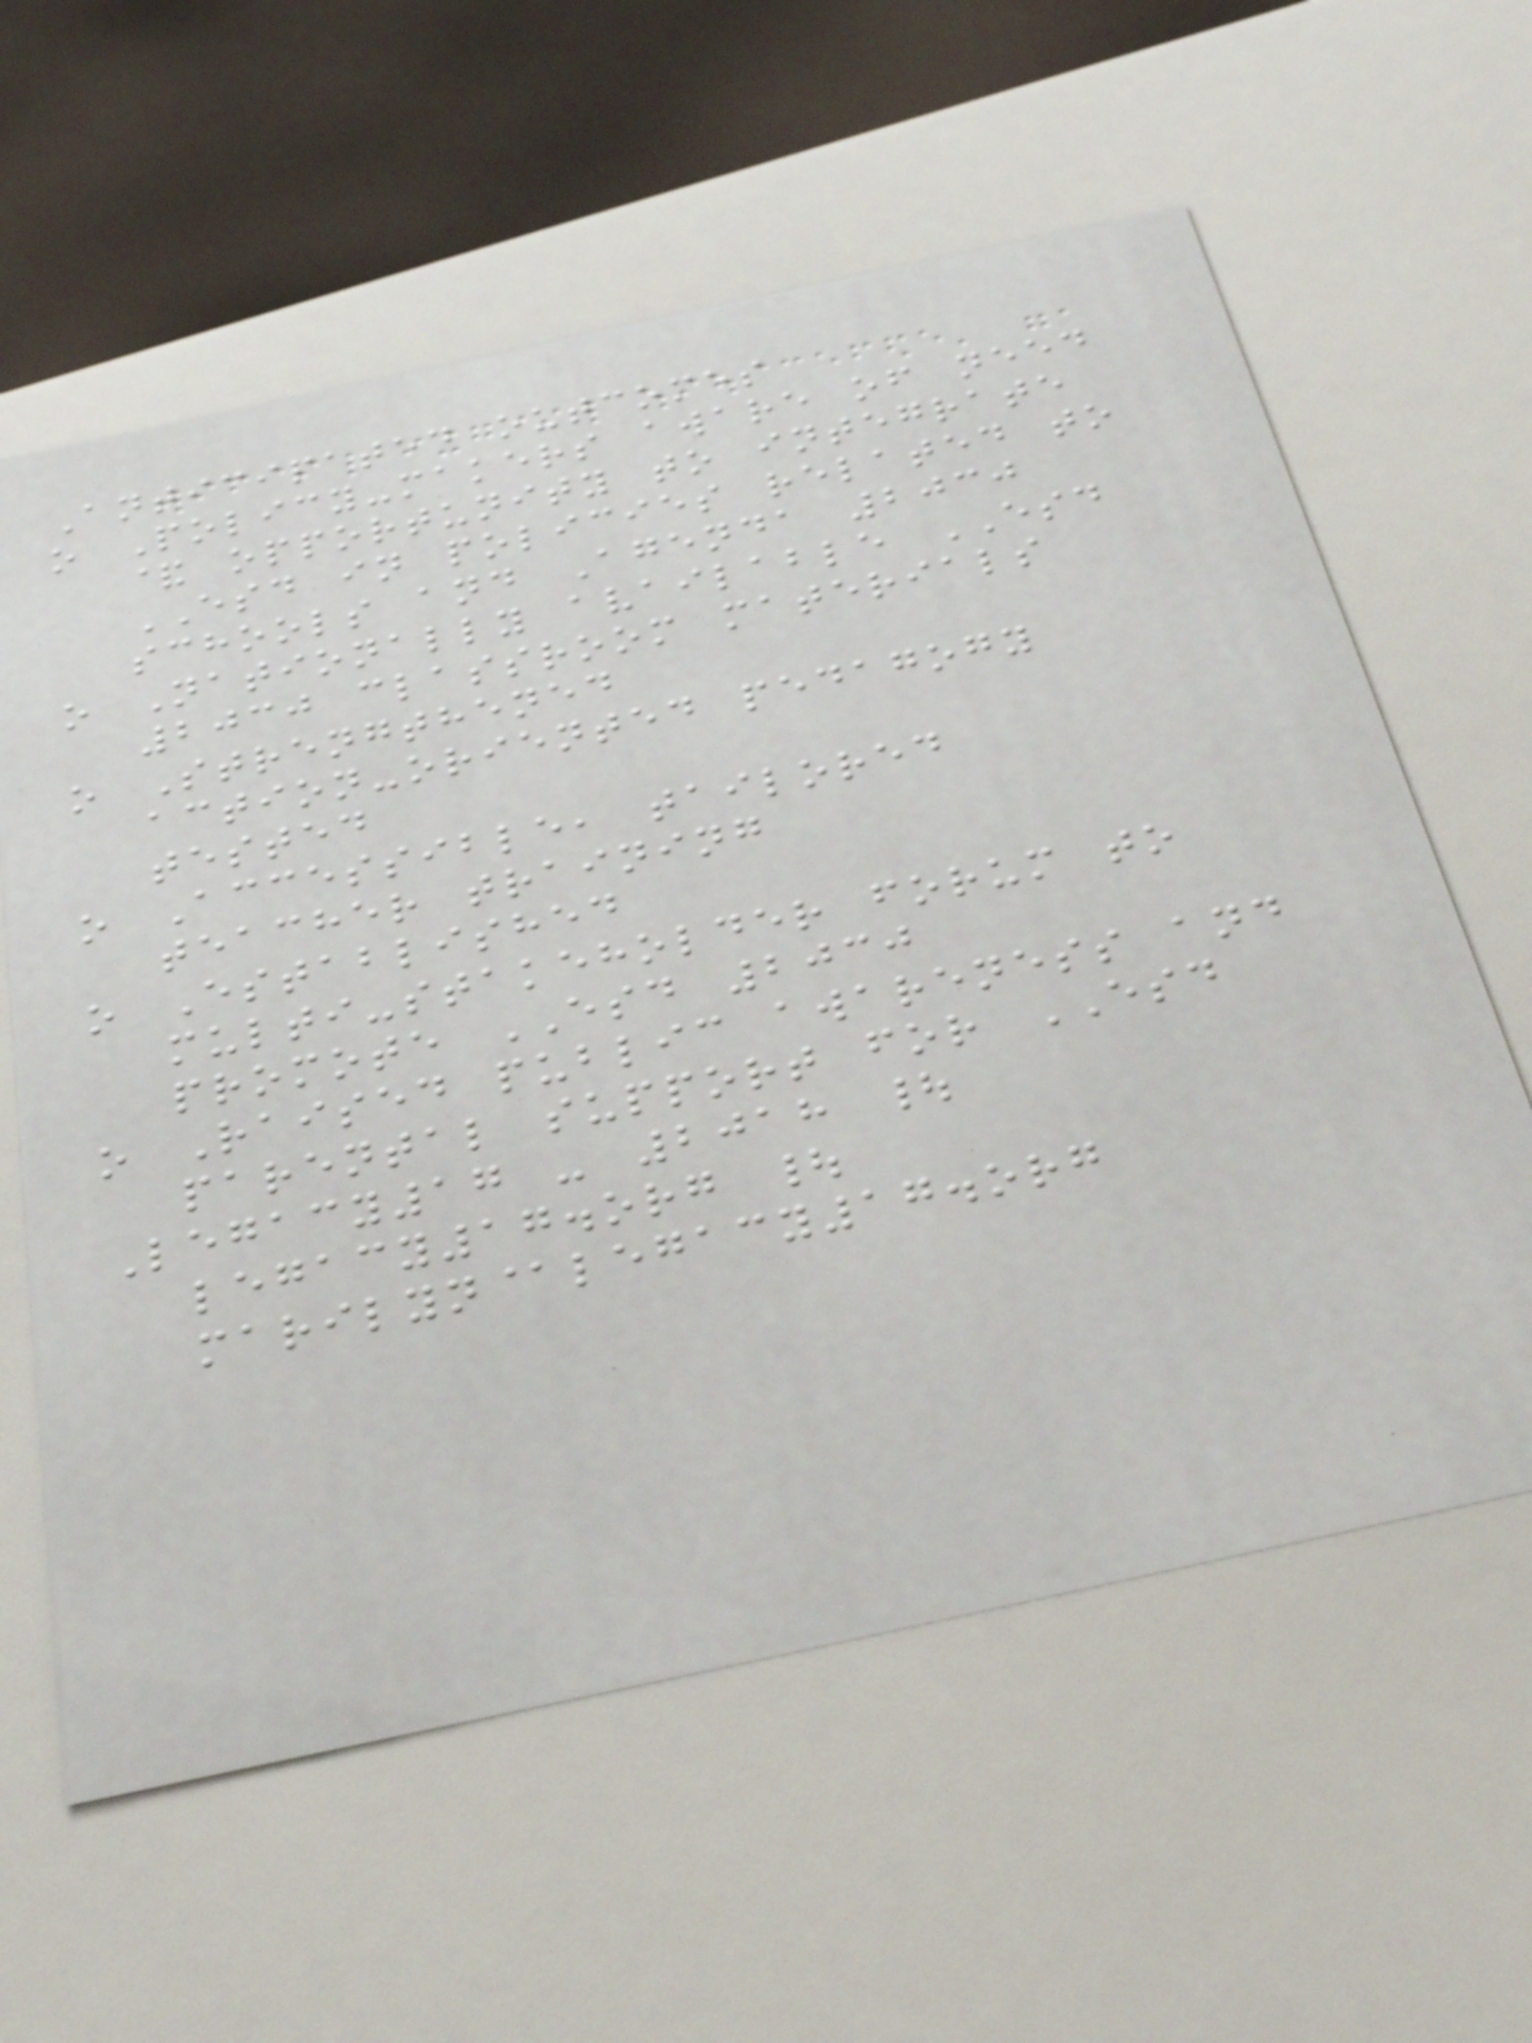Anticipated outcomes
o Policy-makers aware of need
& opportunity to integrate
ESD in policies related to
schools and Agenda 2030
o Nationally available ESD
2030 classroom materials
o Strengthened
action-oriented pedagogy
tested
o Accessible, tailored
teacher training
o Established
multi-stakeholder forum to
promote ESD 2030
o Raised public awareness and
parental support for ESD
Legacy17 - 2018 |
legacy17.org |
marilyn@legacy17.org
